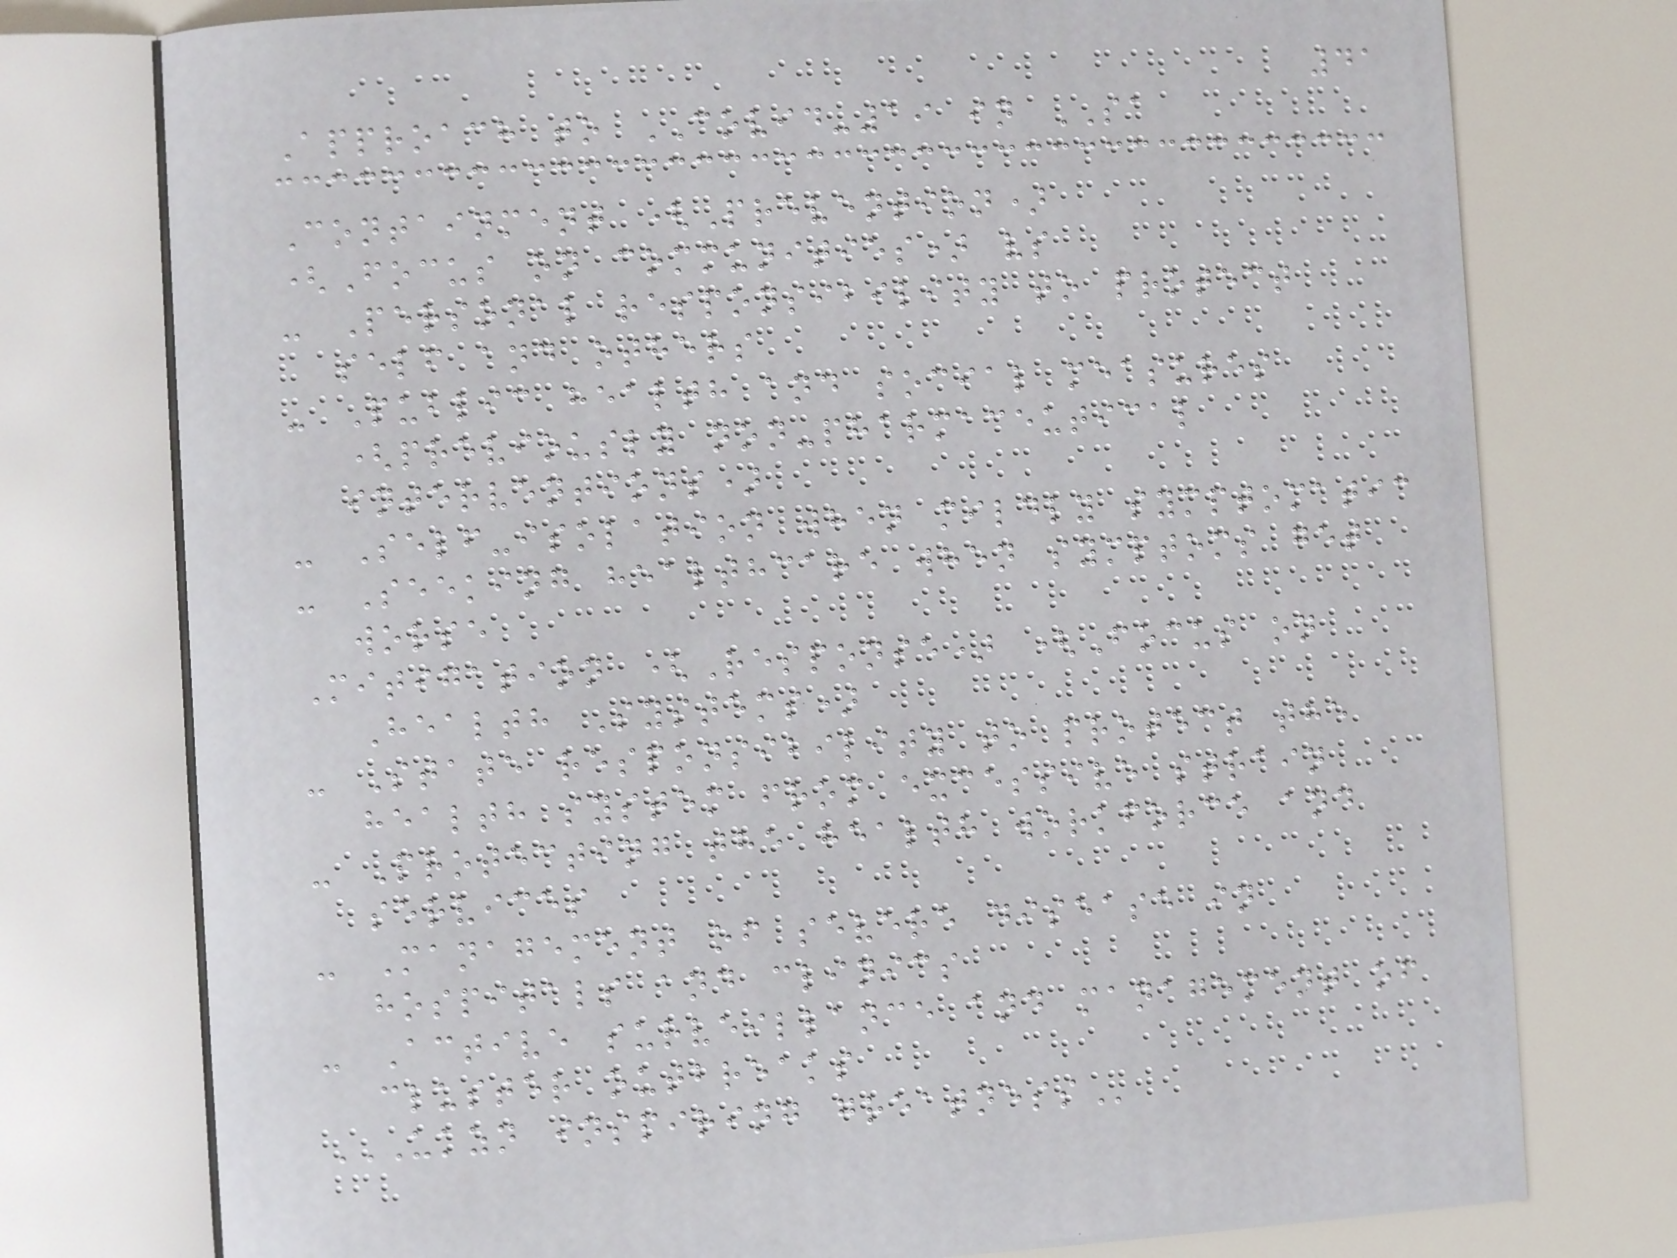41
Approach to COVID-19 in SA
Containment (Prevention)
(Focus on communities) vs
- Personal responsibility to protect
self and others
- Public health and social measures
(previously non-pharmaceutical
interventions)
- Self-isolation when mildly symptomatic
- Seeking healthcare when symptoms get
worse
Mitigation (Response) (Focus on
Health Systems)
- State responsibility to protect the
health system from excessive strain
- Protecting the health workforce and
services
- Management of severe disease in
hospitals and clinics
- Active surveillance and management of
cluster outbreaks
UKZN INSPIRING GREATNESS
